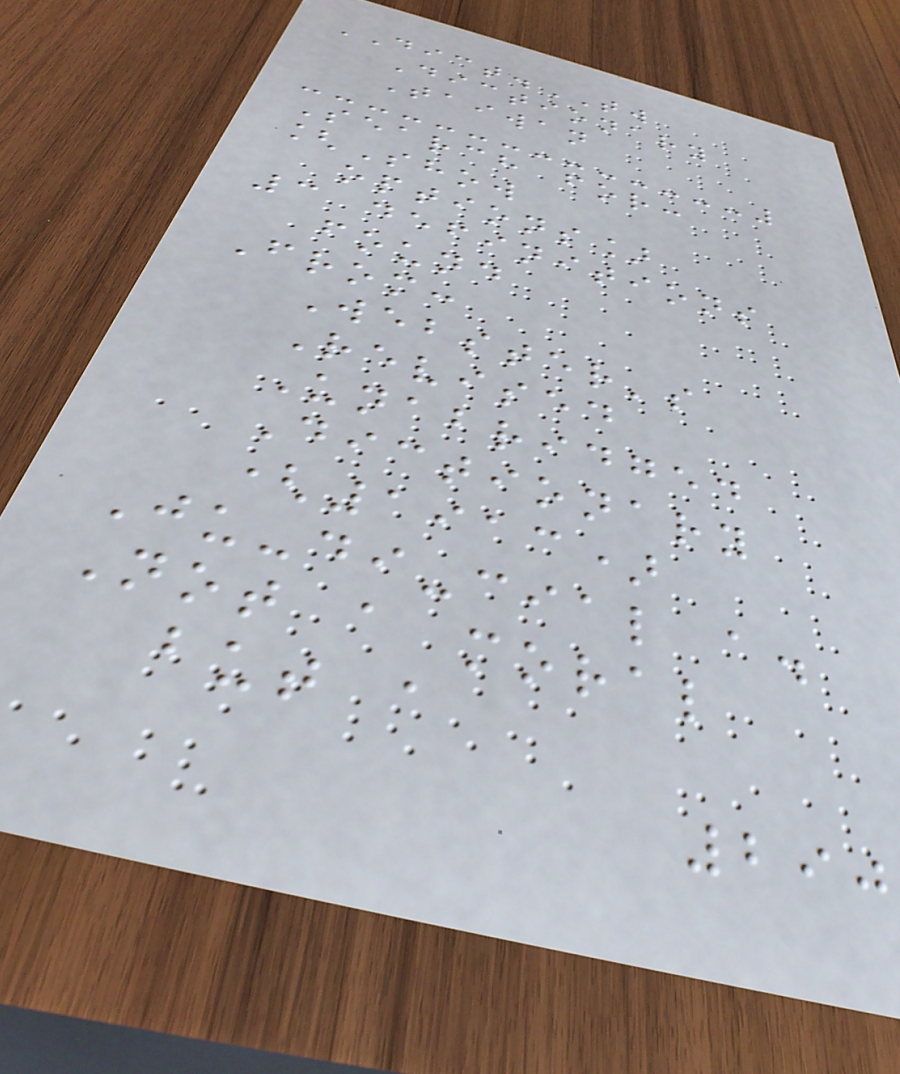DICT.TW
Dictionary
Taiwan
Search for:
[Show
options]
3 definitions
found
From:
Webster's
Revised
Unabridged
Dictionary
(1913)
Ju-di-cial a.
Not a moral
but a
290
